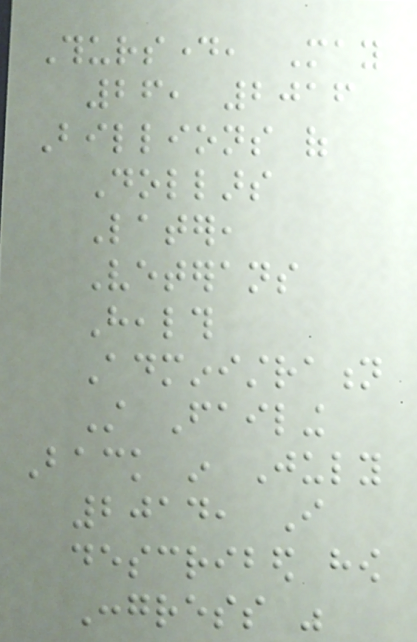Thursday, May
26, 2016
Billions of
Dollars
Later,
Veterans
Health
Administration
Still Failing
Back in July
2014, I
described how
Congress was
